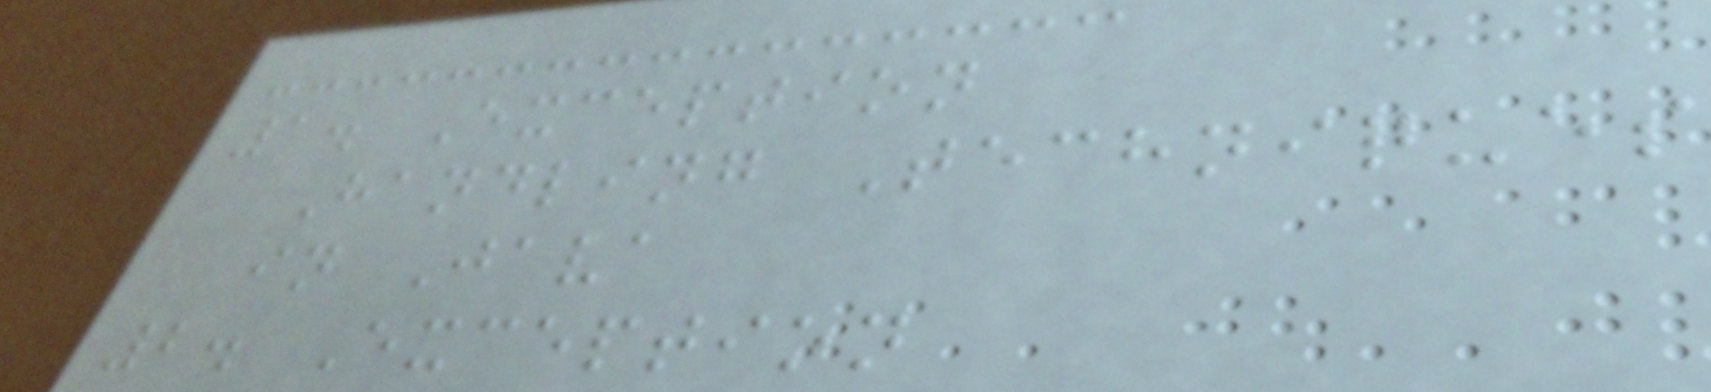1. Exception
Handling Techniques
in Java
2. Exception
